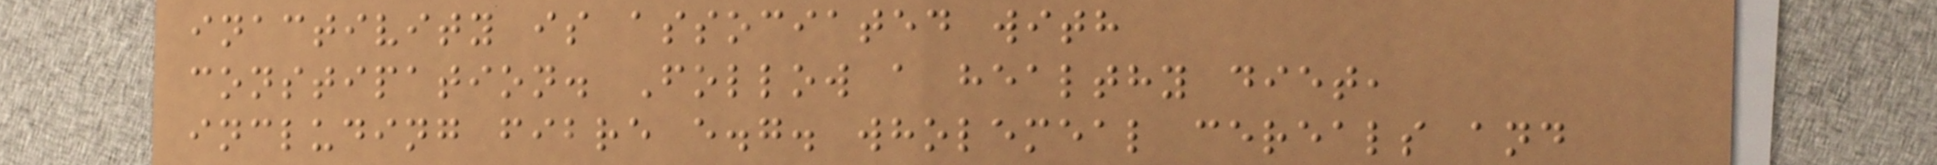inactivity is associated with
constipation. Follow a healthy diet,
including fibre e.g. wholemeal cereals and
